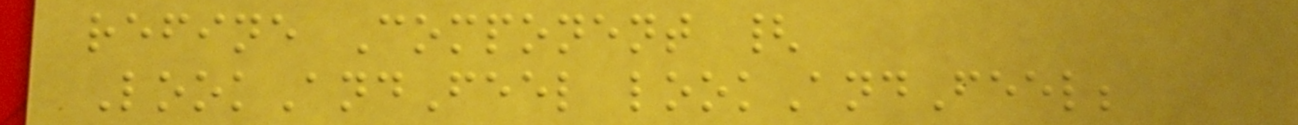refine Component {
LookAndFeel lookAndFeel;
